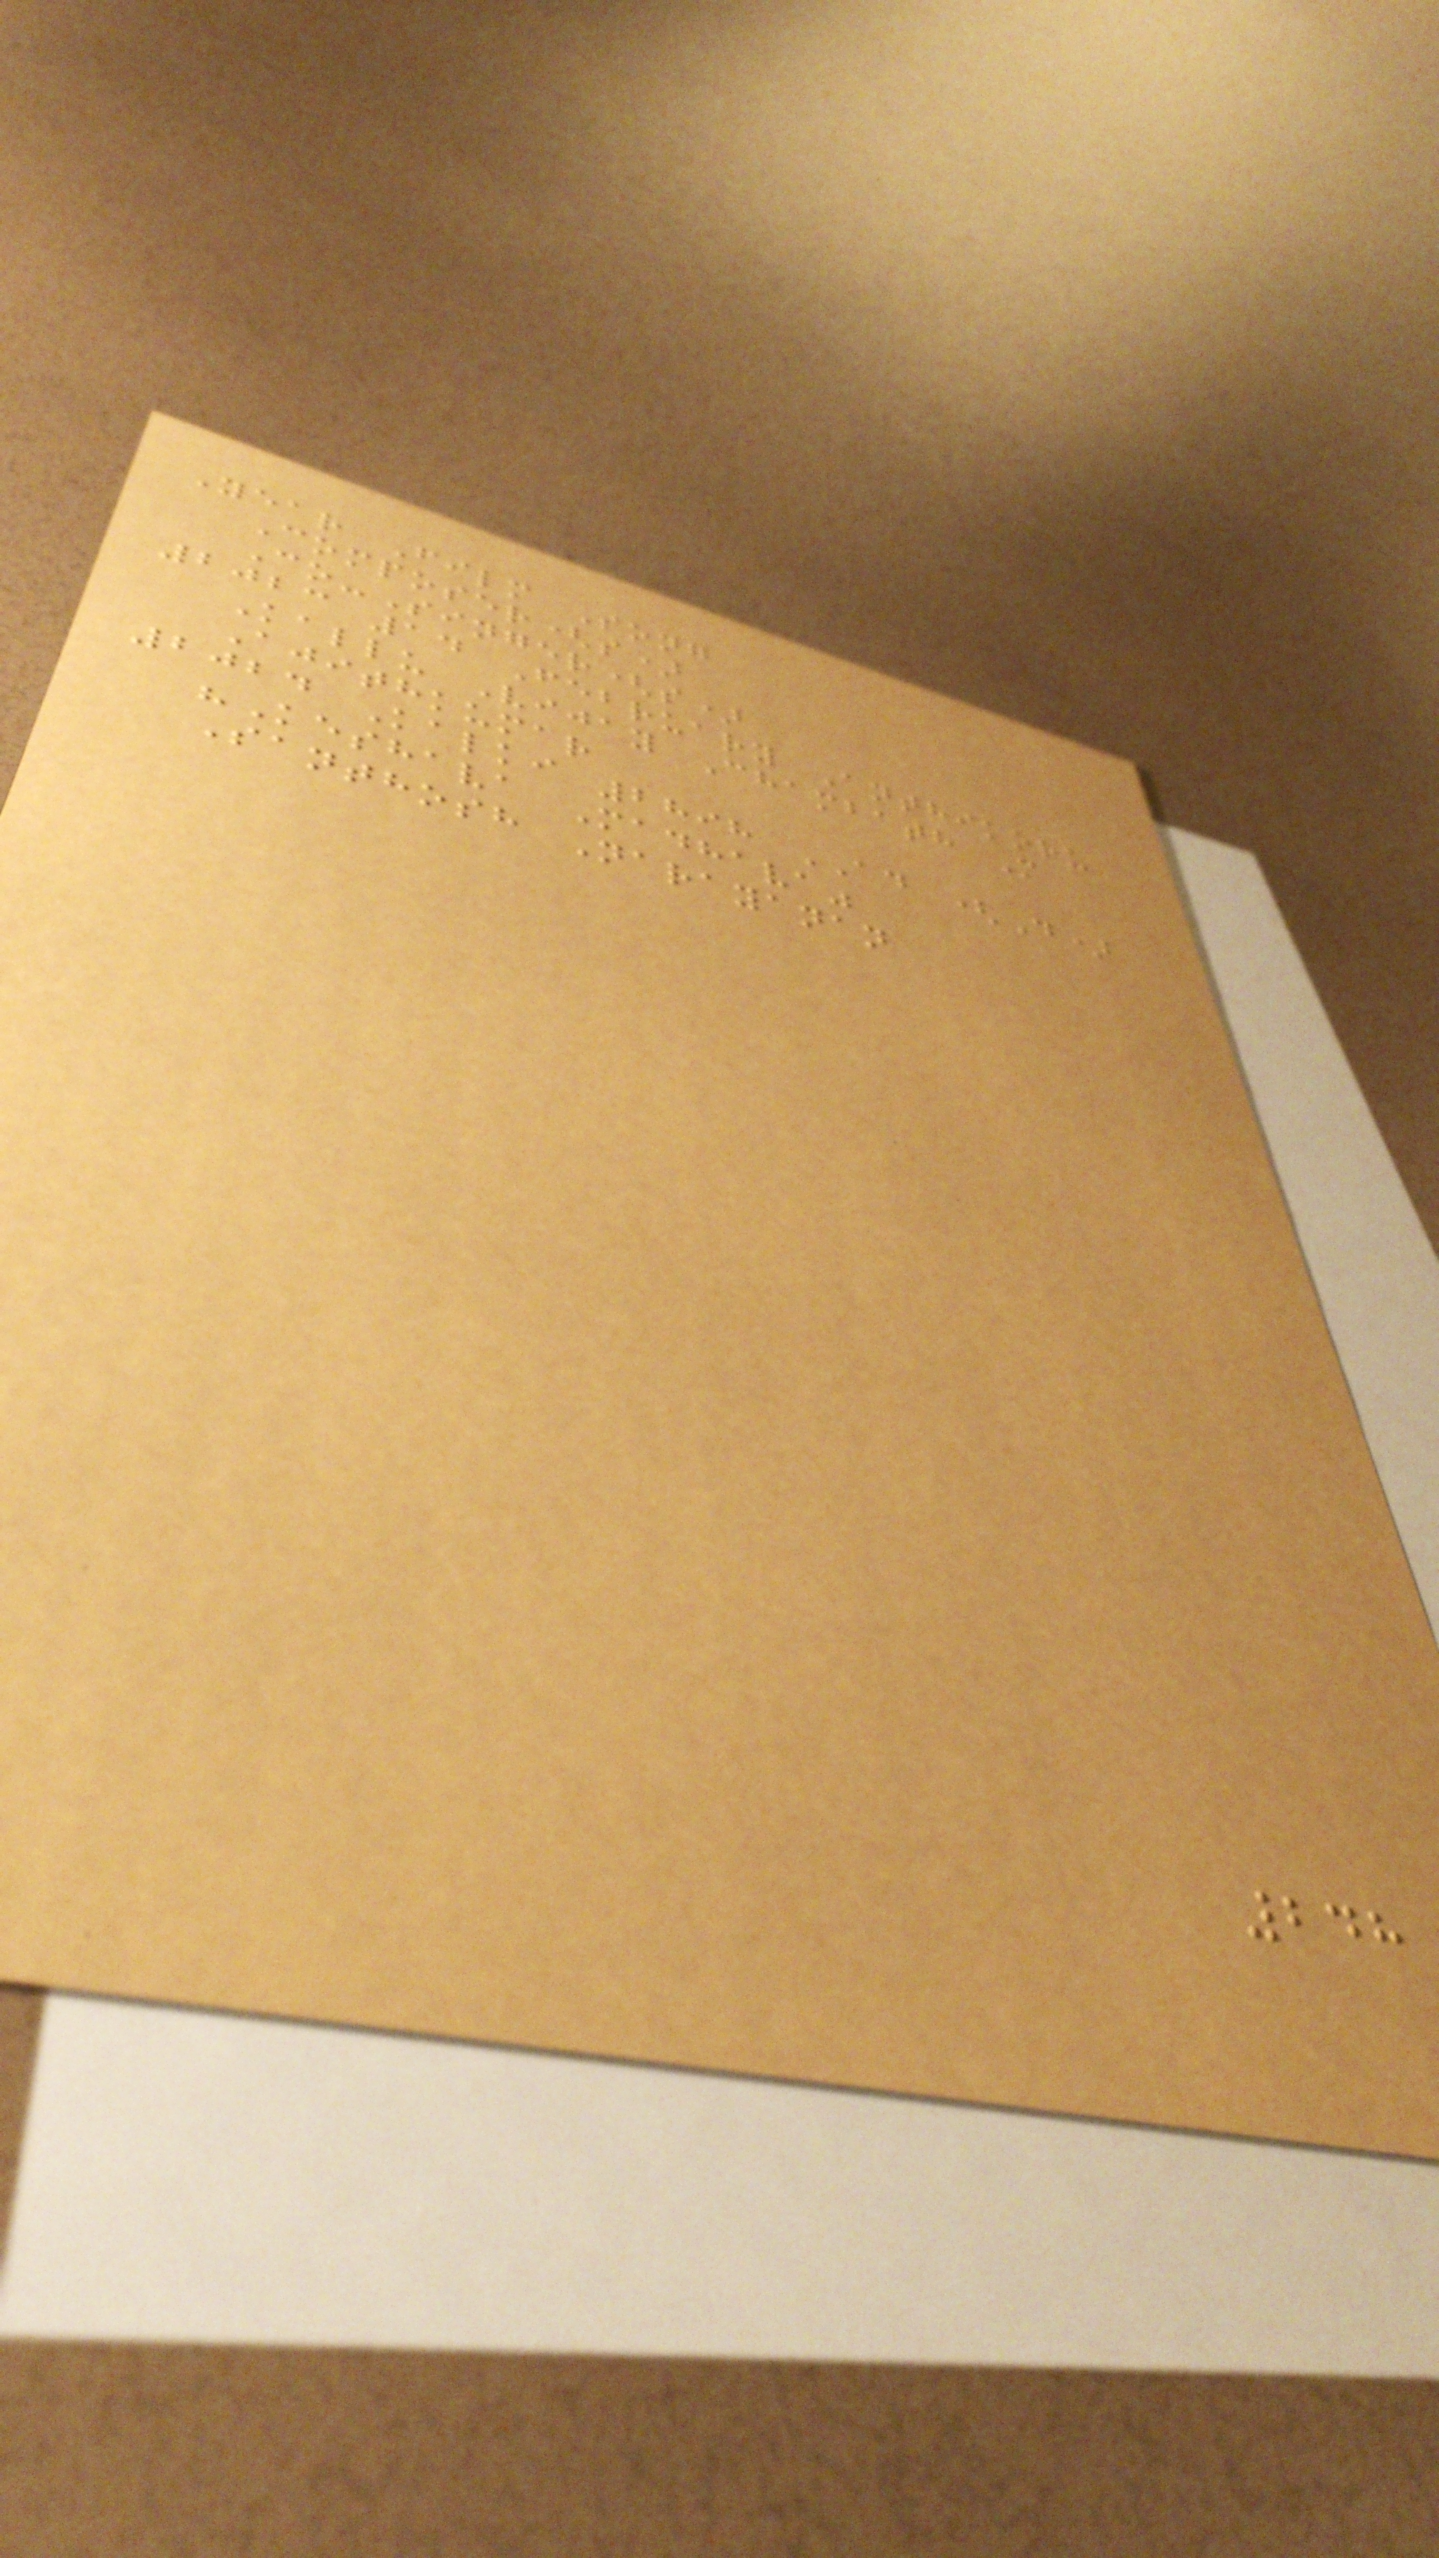Year Film Song
Composer(s)
Co-Singer(s)
2023 14 February Anthikoru
Kallu Vijay Chambath M
Ajithkumar
2024 Kalki 2898 AD (D)
"Keshava Madhava"
Santhosh Narayanan
248
